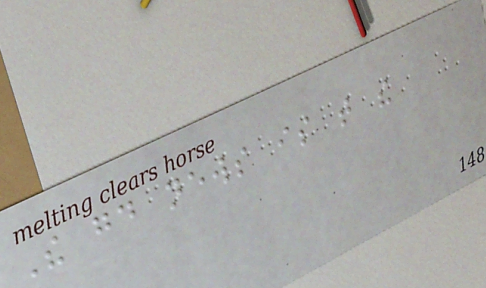The good news is that the
